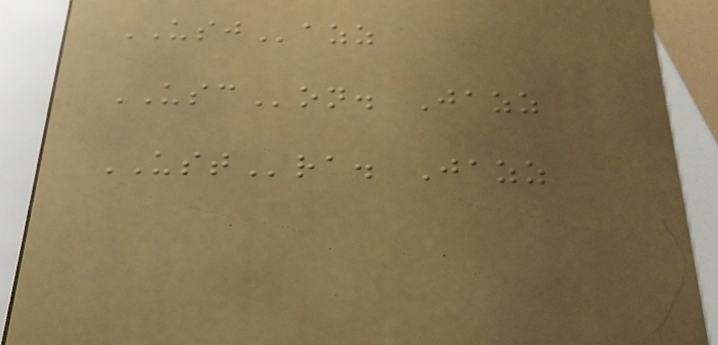USJazz
USCon. Jazz
USTra. Jazz
